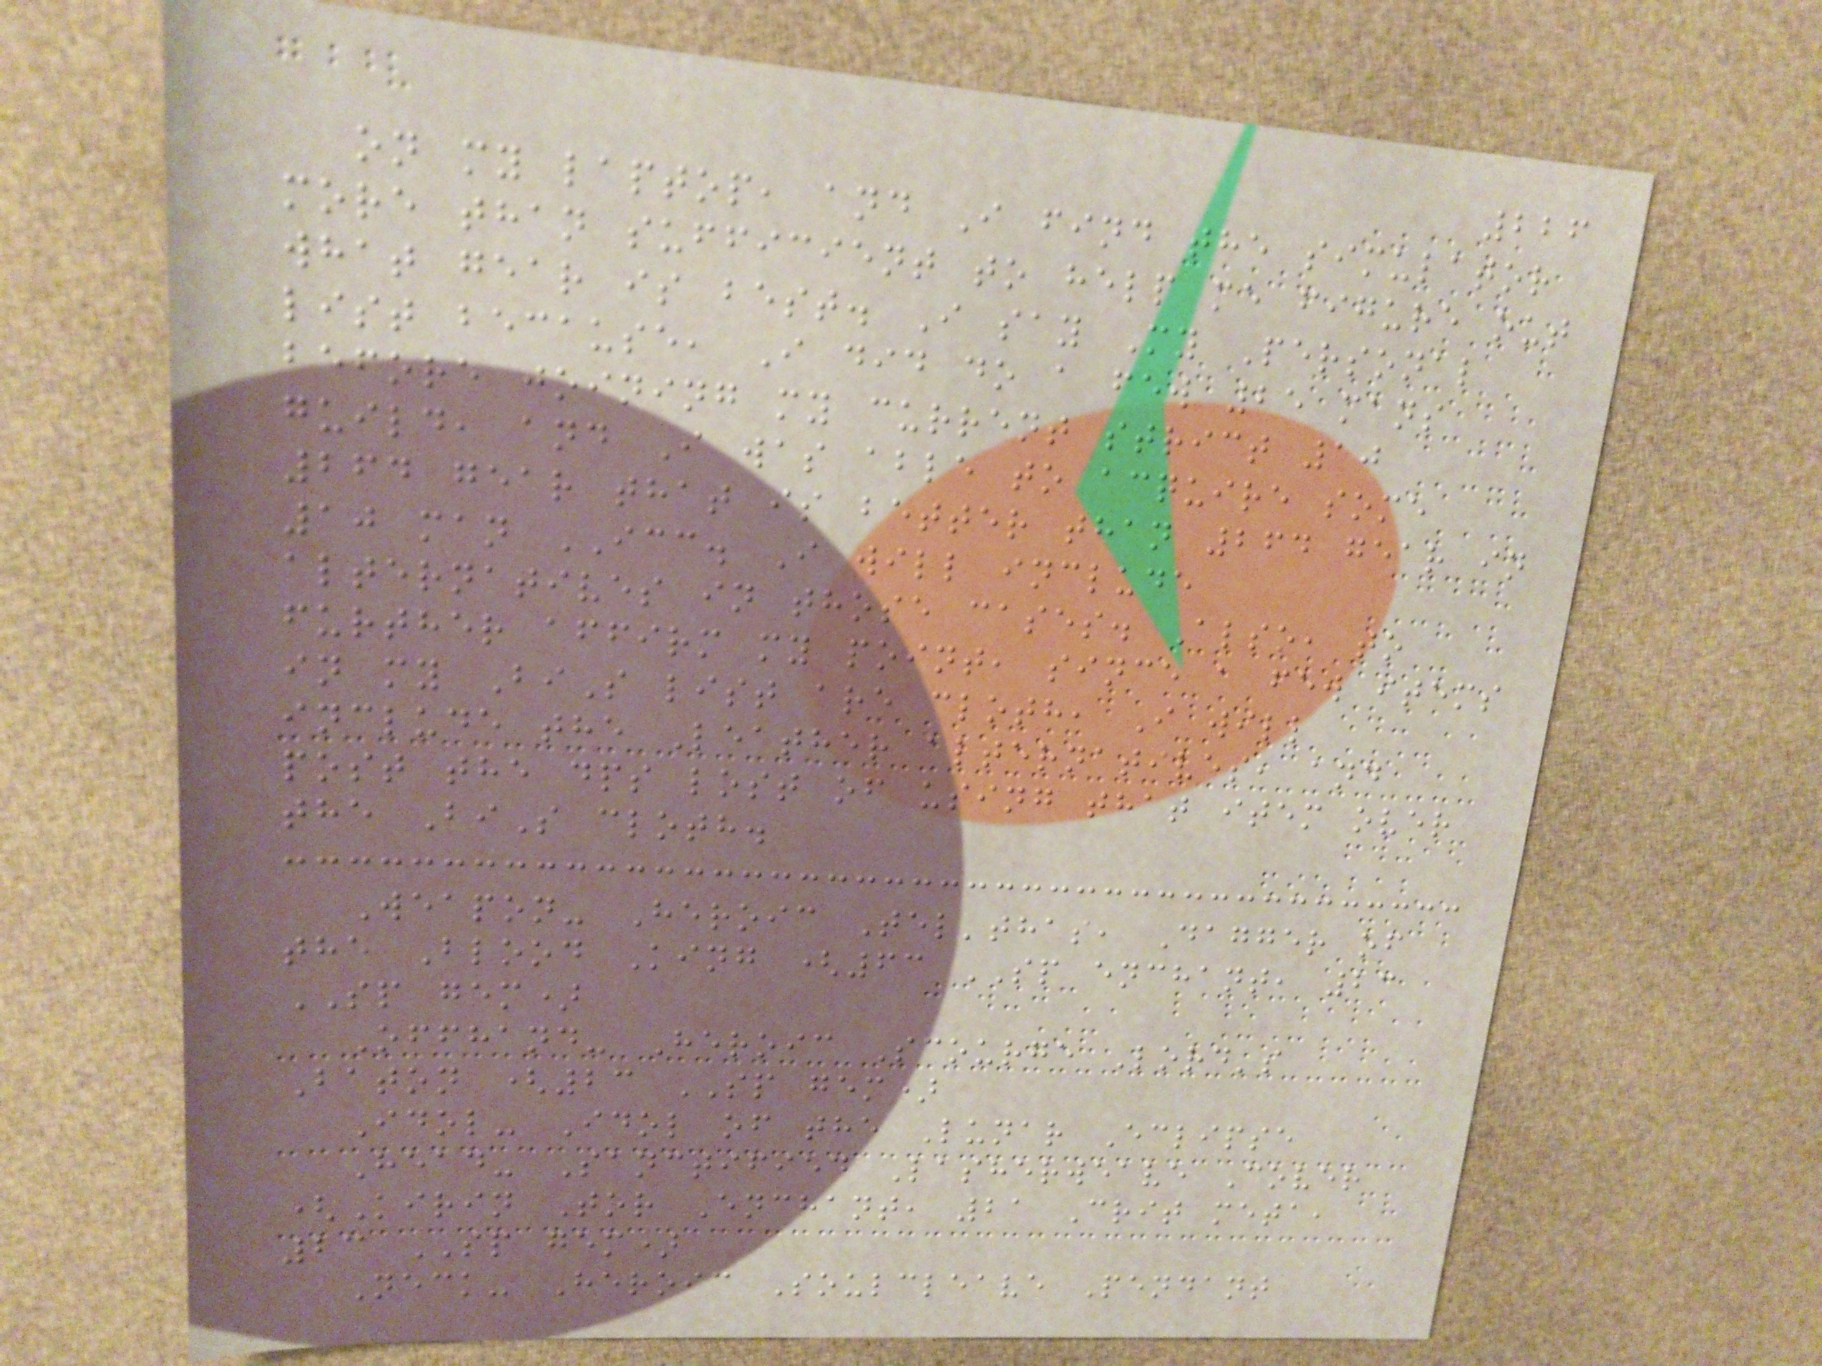226
on my laptop, and I find the simulator
more than sufficient to help me figure out
what gear is best. I say My Personal
list because, I did do a few 25 mans
before joining my current strict 10
guild, and I was able to acquire some
264 gear that is better than 264 gear in
10 man ICC. I will include
alternatives in those cases. Also, to
further affirm my point, since a few items
in my BiS list are cloth, I will
include the Leather alternatives, and
post the dps lost of using that item over
the BiS cloth.
Weapon- Heroic Tel'thas, Dagger of
the Blood King (63 SP enchant, 23
SP gem)
Offhand- Heroic Scourge Lord's
Baton (23 SP gem)
Idol- Idol of the Lunar Eclipse
Head- Sanctified Lasherweave Cover
(Kirin Tor Enchant, 21 Crit meta,
23 SP gem)
Neck- Heroic Soulcleave Pendant
